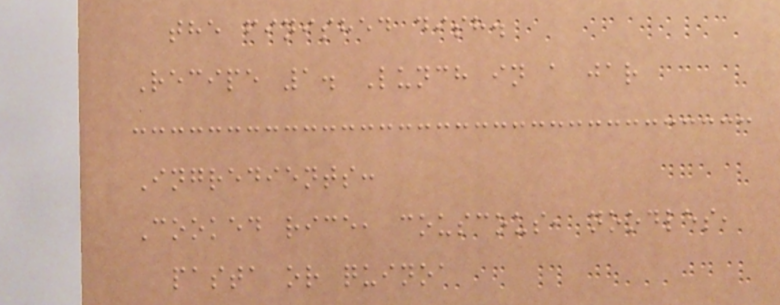the finished dish.
Recipe 1. Lunch in a jar
Ingredients:
Cooked rice, couscous, noodles,
pasta or quinoa
